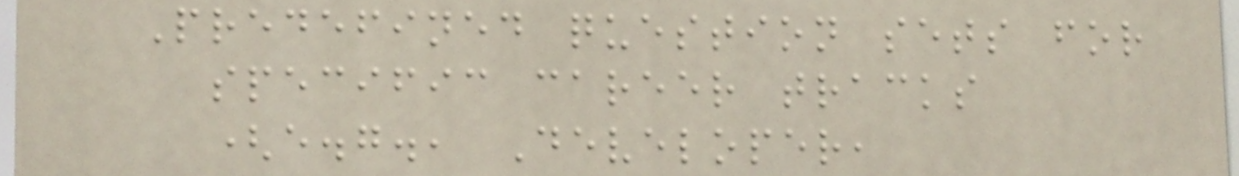Predefined question sets for
specific career tracks
(e.g., Developer,
